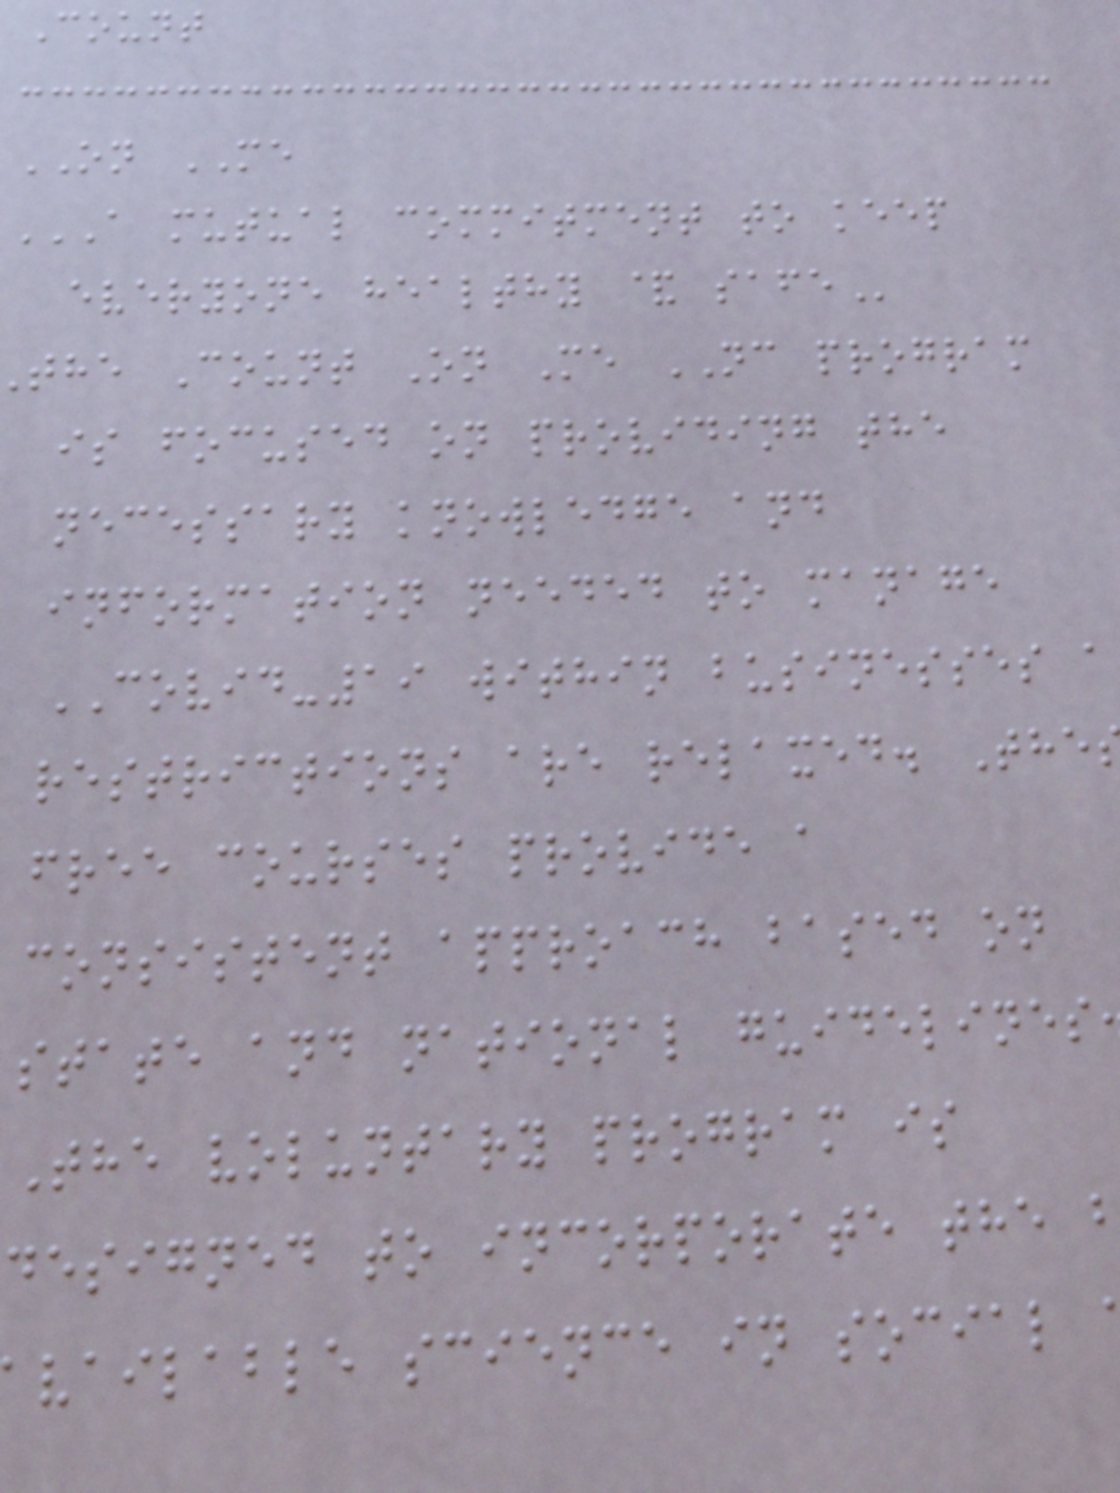Count
ON ME
A MUTUAL COMMITMENT TO KEEP
everyone healthy &
the Count On Me NC program
is focused on providing the
necessary knowledge and
information needed to manage
COVID-19 within businesses a
restrictions are relaxed. The
free courses provide a
consistent approach based on
state and national guidelines
The voluntary program is
designed to incorporate the
vailable science in social
